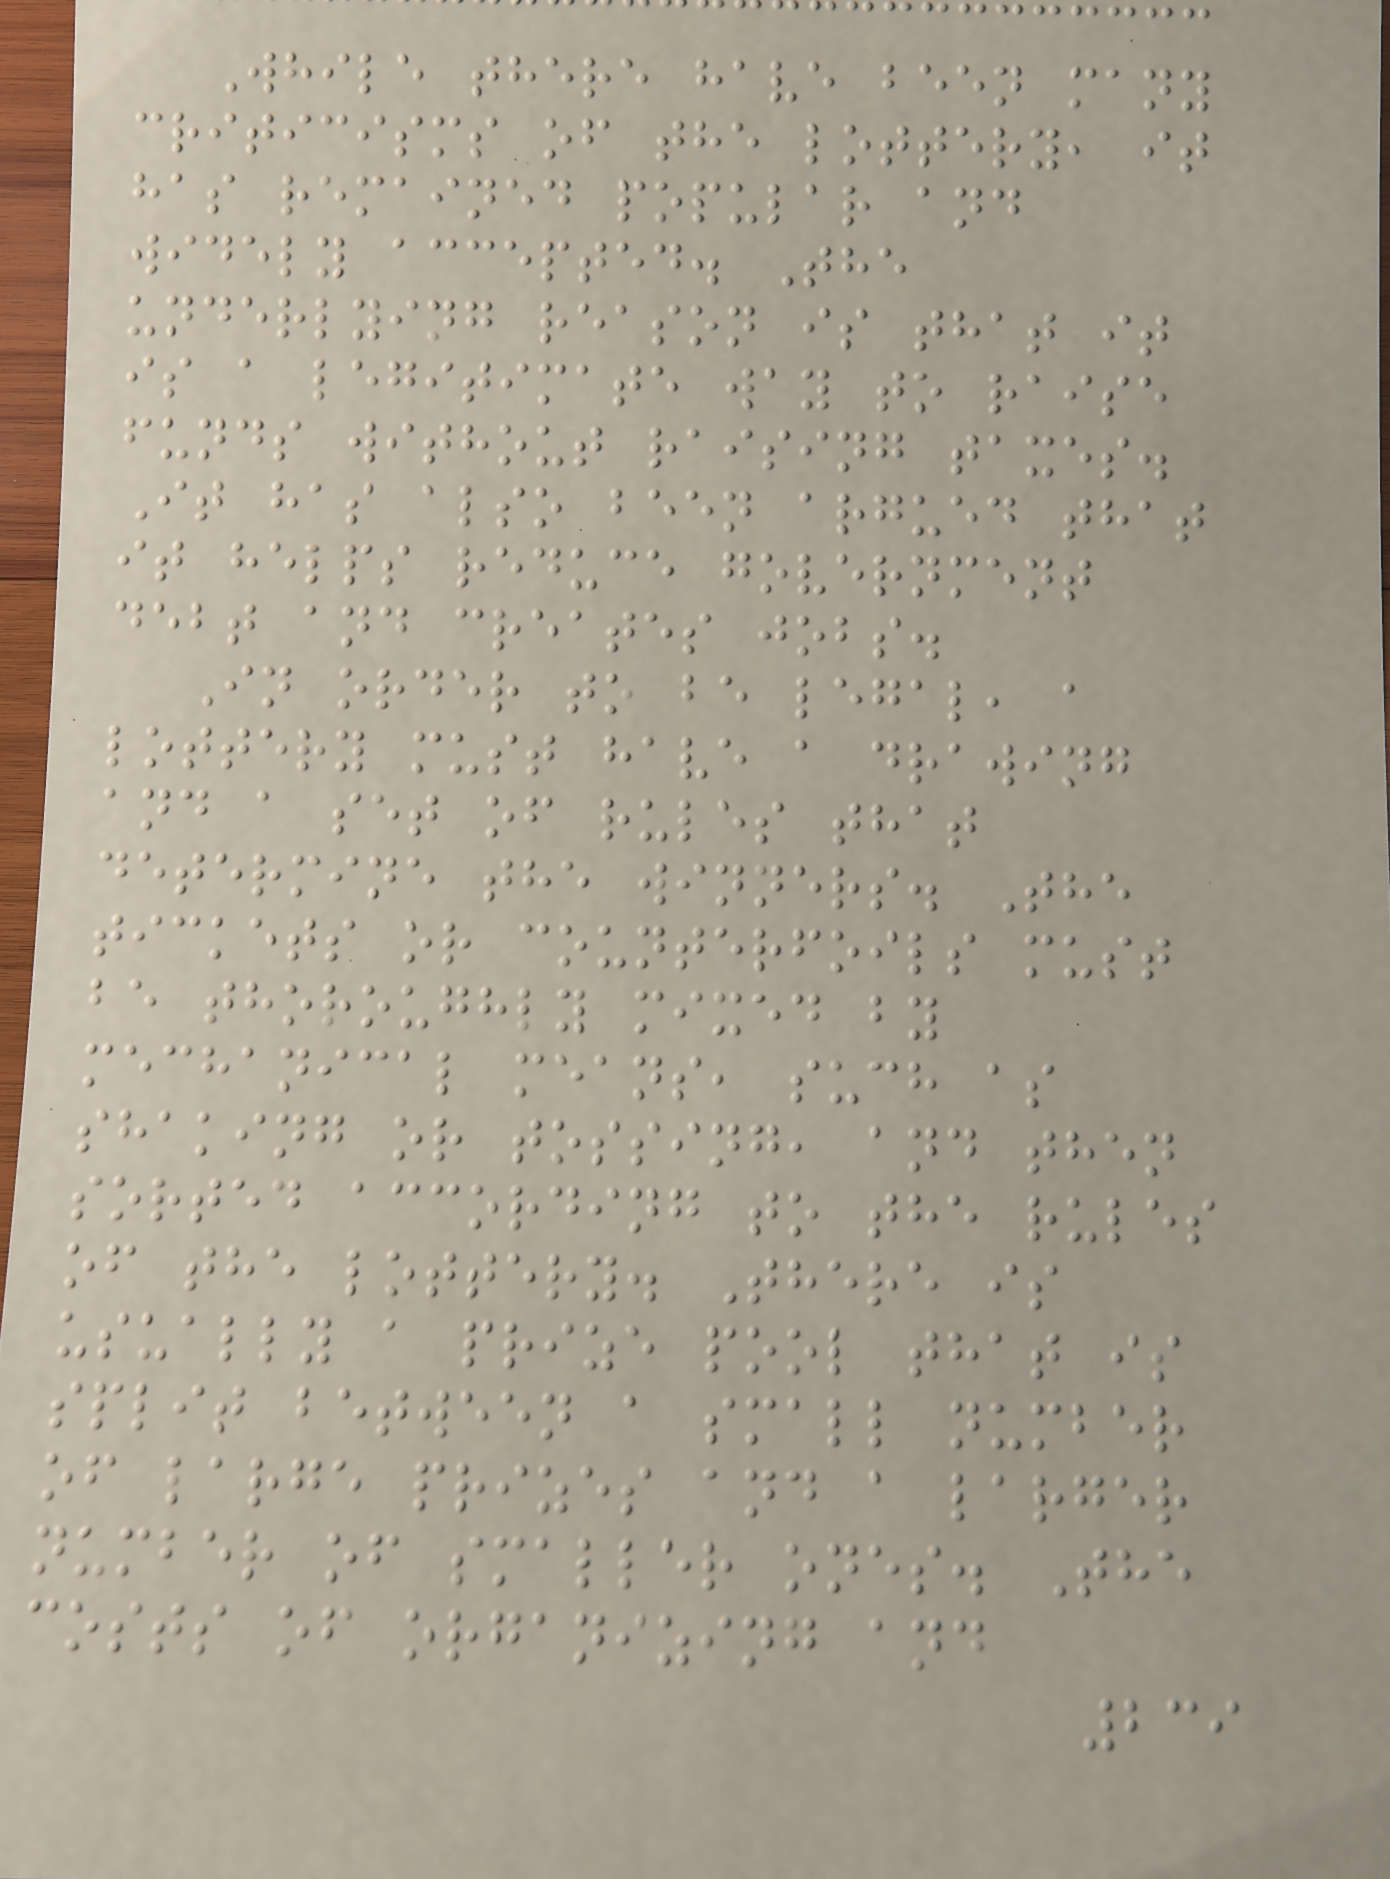While there have been many
criticisms of the lottery, it
has remained popular and
widely accepted. The
underlying reason is that it
is a legitimate way to raise
funds without raising taxes.
It has also been argued that
it helps reduce government
debt and creates jobs.
In order to be legal, a
lottery must have a drawing
and a set of rules that
determine the winners. The
tickets or counterfoils must
be thoroughly mixed by
mechanical means, such as
shaking or tossing, and then
sorted according to the rules
of the lottery. There is
usually a prize pool that is
split between a small number
of large prizes and a larger
number of smaller ones. The
costs of organizing and
239
